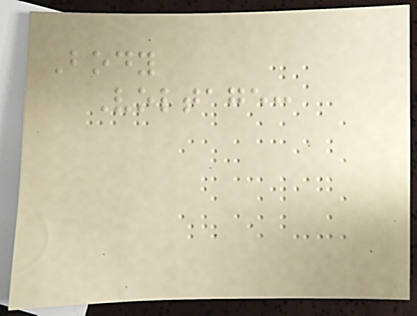Body
Voltage:
